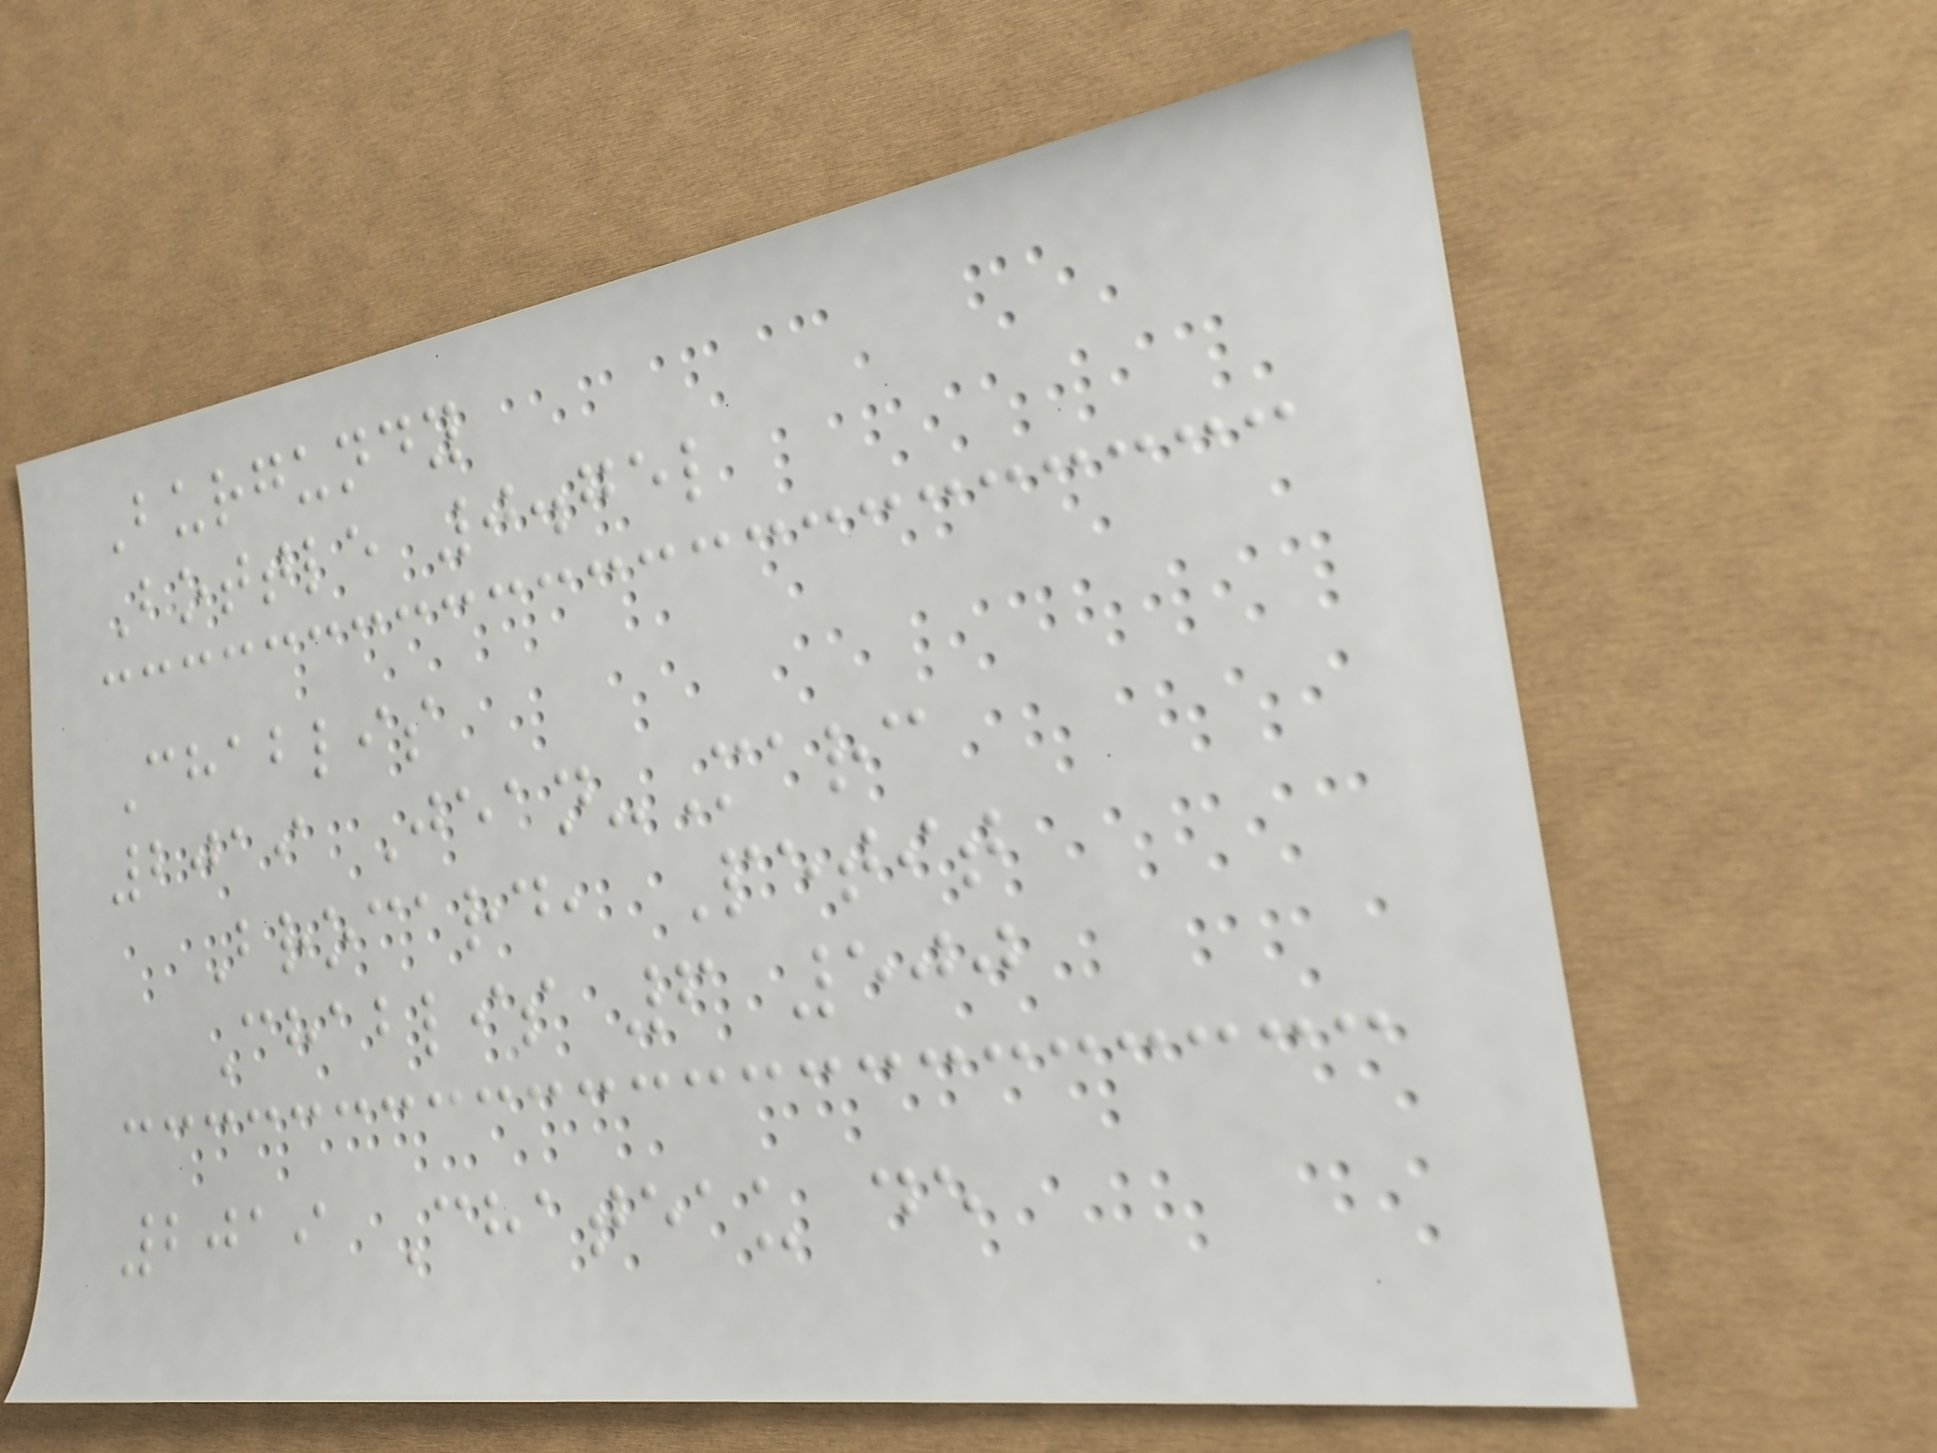Burgundy
Bottle 0.75l
Chablis
2019 Jean-Marc
Brocard, Petit
Chablis 6 500
2019 Chateau de
